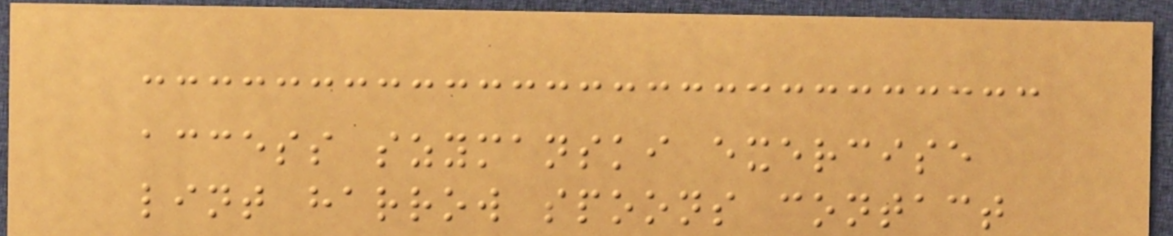access szymanski exercise
lint harrow spoons contact
